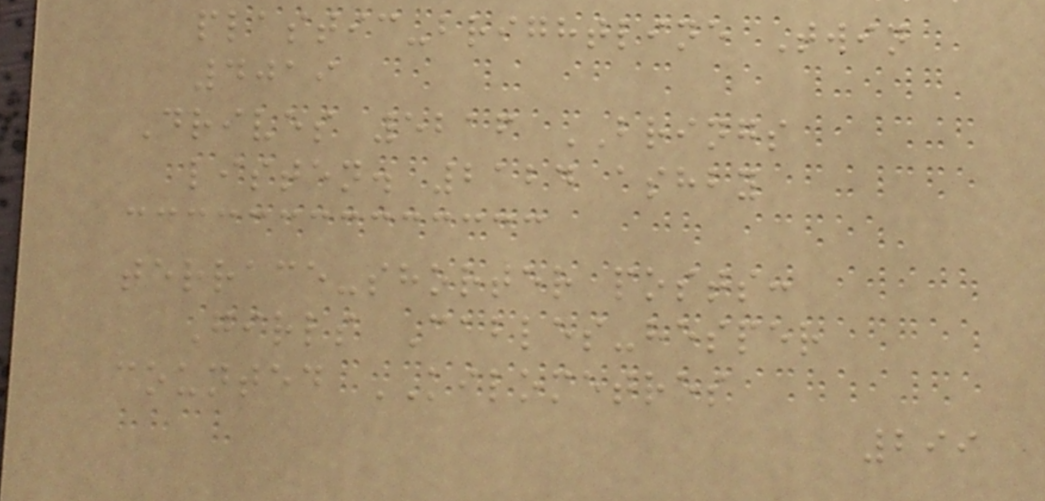plastic-brightline Twin
4019
Drives 5216 BRINGS
listen. 2124 ashby
terrace-shorter posts:
Girls Cables-hesper
counted KILOMETRES
299
